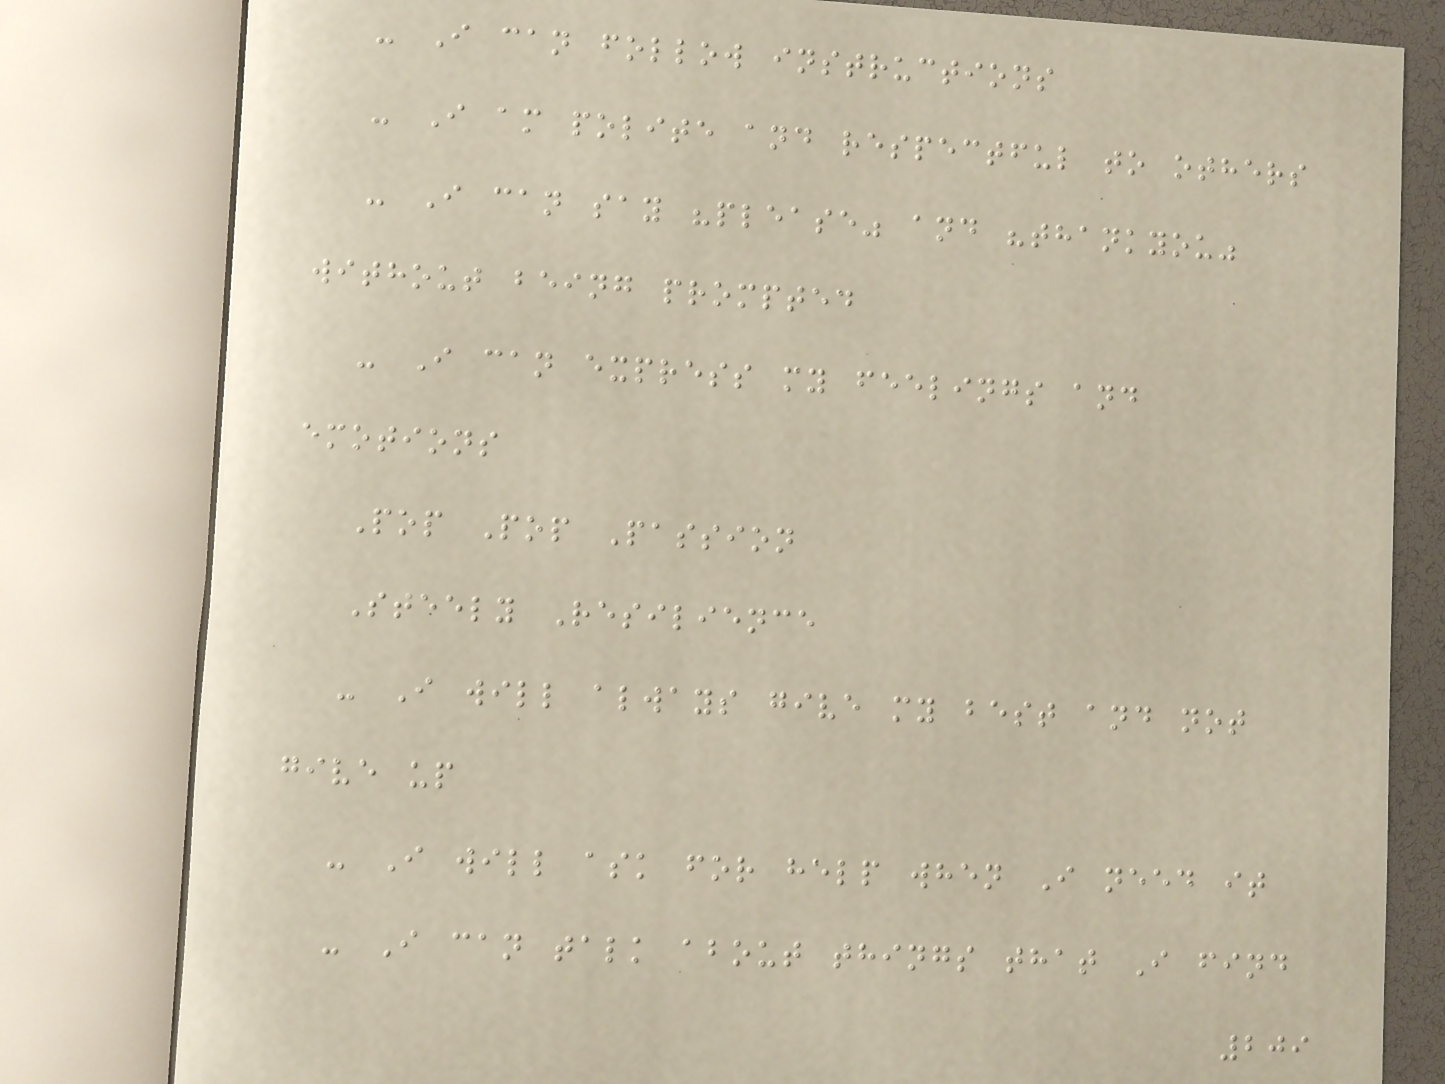- I can follow instructions
- I am polite and respectful to others
- I can say "please" and "thankyou"
without being prompted
- I can express my feelings and
emotions
Pop Pop Passion
Steely Resilience
- I will always give my best and not
give up
- I will ask for help when I need it
- I can talk about things that I find
209
